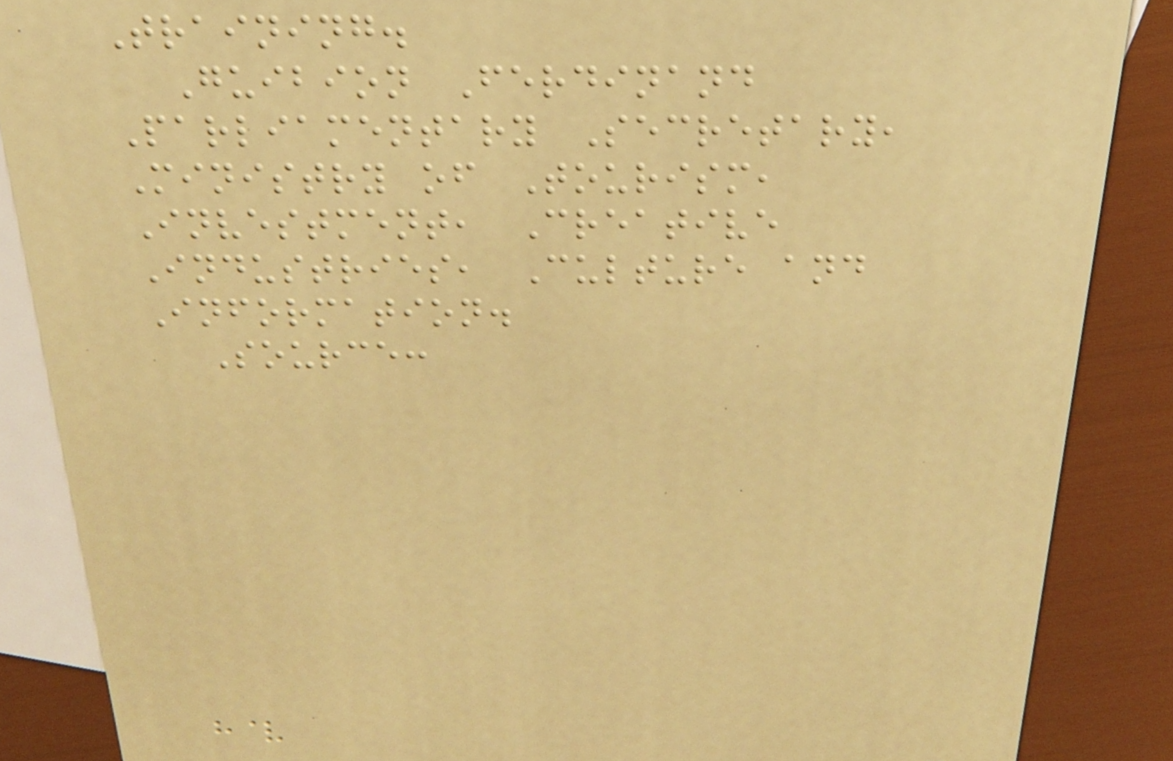Training.
Guibion Ferdinand
Parliamentary Secretary,
Ministry of Tourism,
Investment, Creative
Industries, Culture and
Information.
Source:
